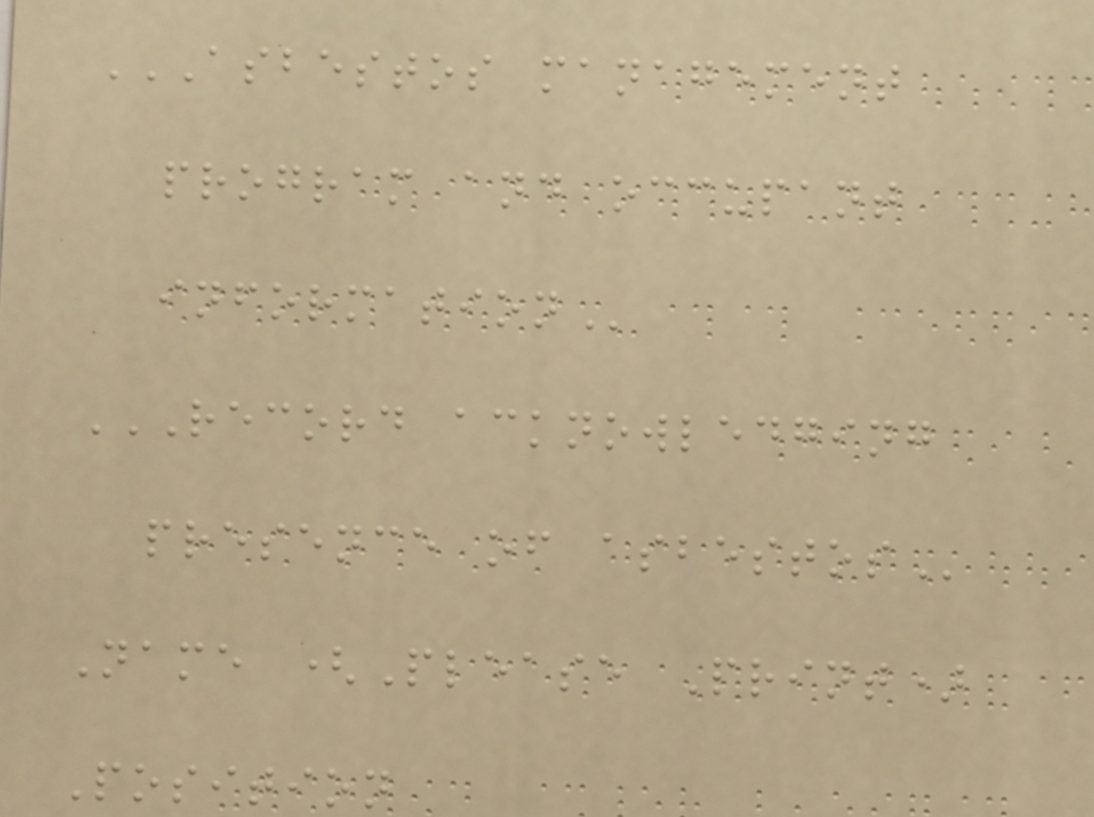ASBESTOS MANAGEMENT
PROGRAM AND OCCUPANT
INFORMATION
RECORD ACKNOWLEDGING
PRESENCE OF ASBESTOS
Name (Please Print)
Position
